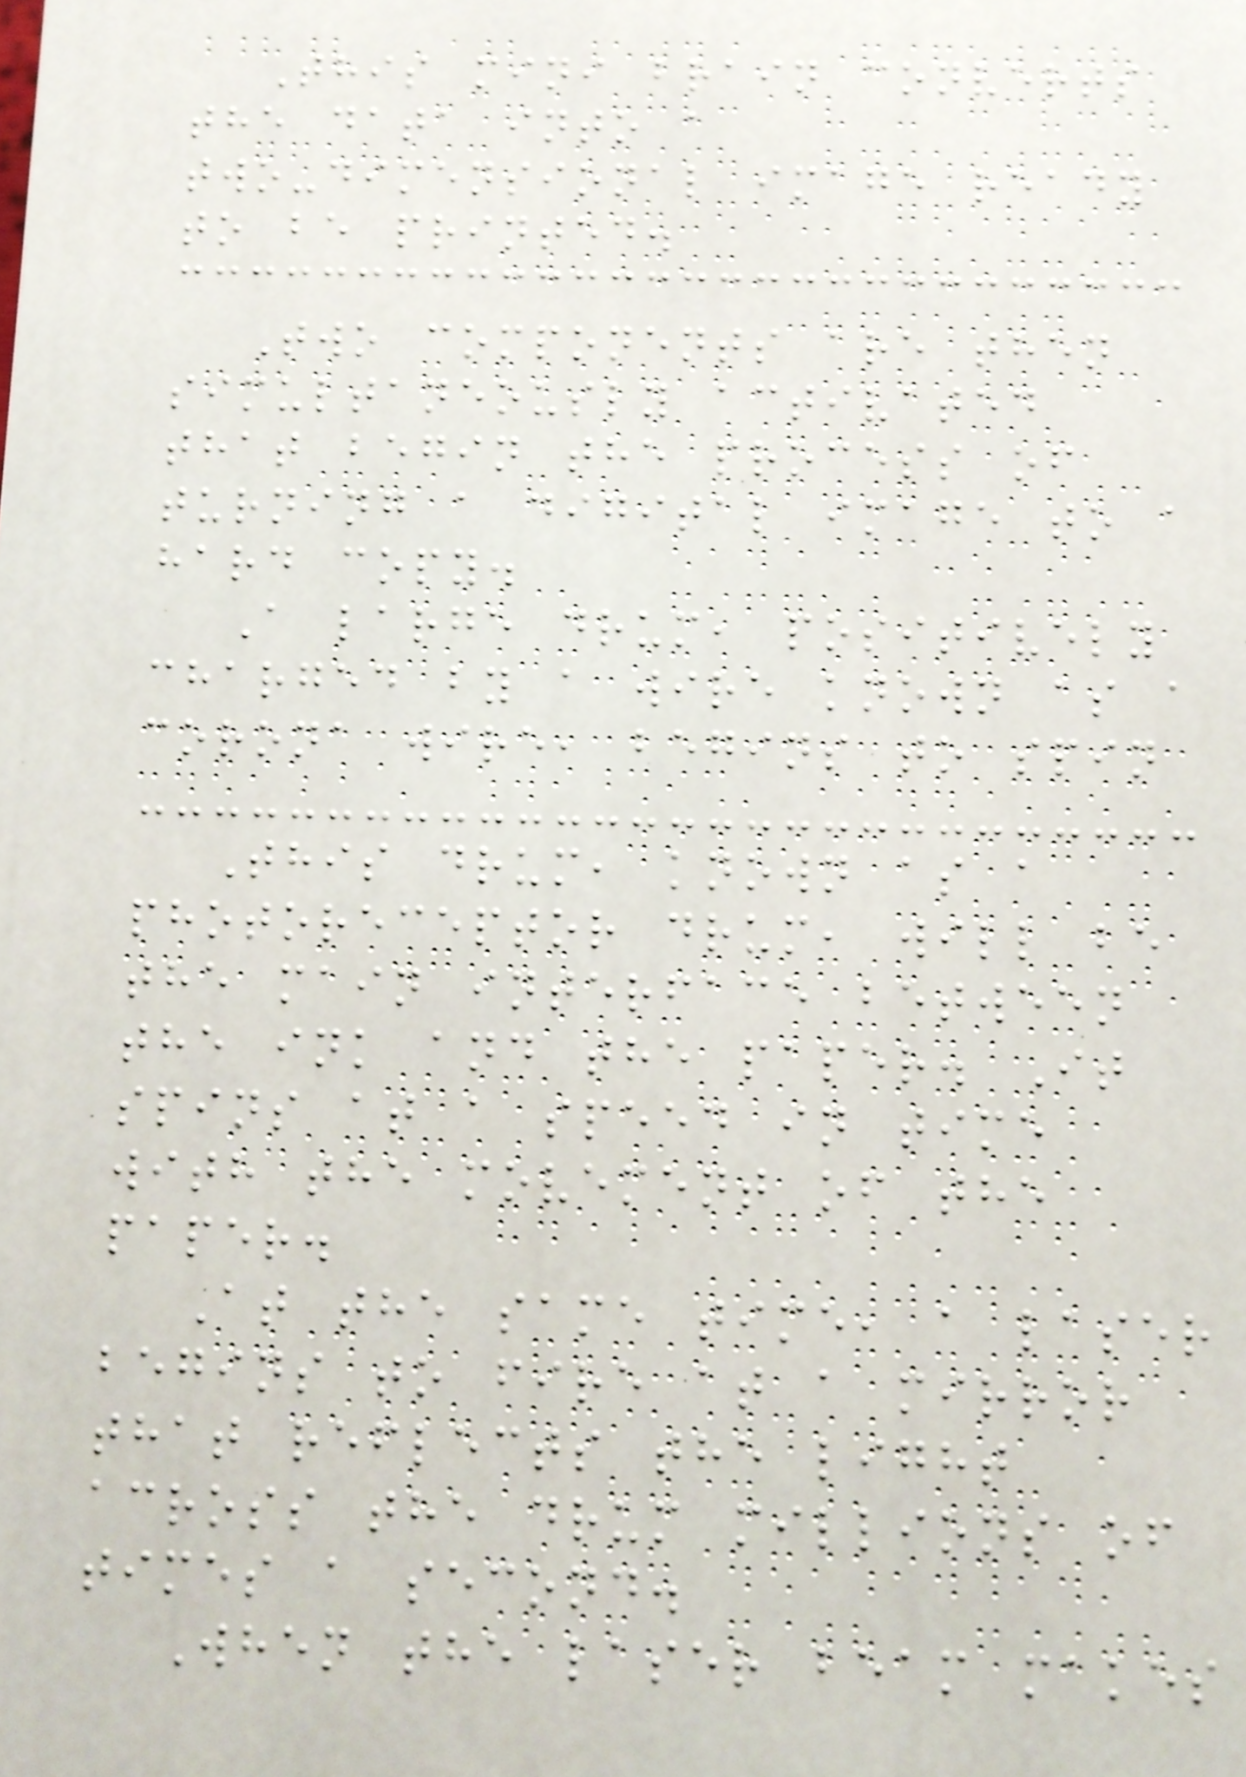This mini brain converts
the data into a
two-dimensional image ready
to be printed.
Two components are then
simultaneously activated
that begin the process of
turning a digital image to a
hard copy.
A large drum, positively
charged by a wire known as a
corona wire, begins to spin
This drum, known as a
photoreceptor drum, will be
the main interface between
the ink and the paper. It
spins at a speed in time
with the movement of the
paper.
At the same time, a laser
begins to fire at a mirror
that reflects the light
across the drum millions of
times a second.
When the laser beam makes
